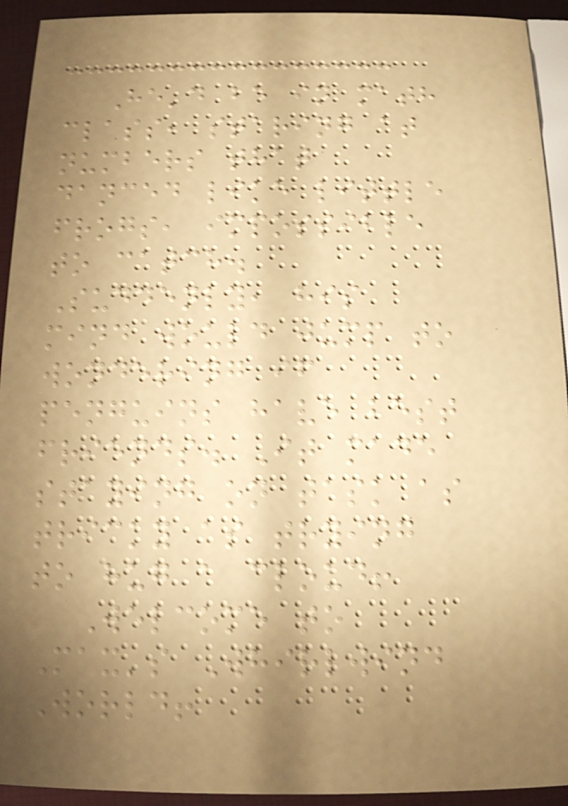He'd be in math
class, staring at
numbers that
danced like little
frogs, impossible
to catch.
Suddenly, his
mind would jump to
wondering if
penguins have best
friends. It made
staying on task as
tricky as trying
to hug a cloud!
Welcome to
Max's Whirlwind
World!
